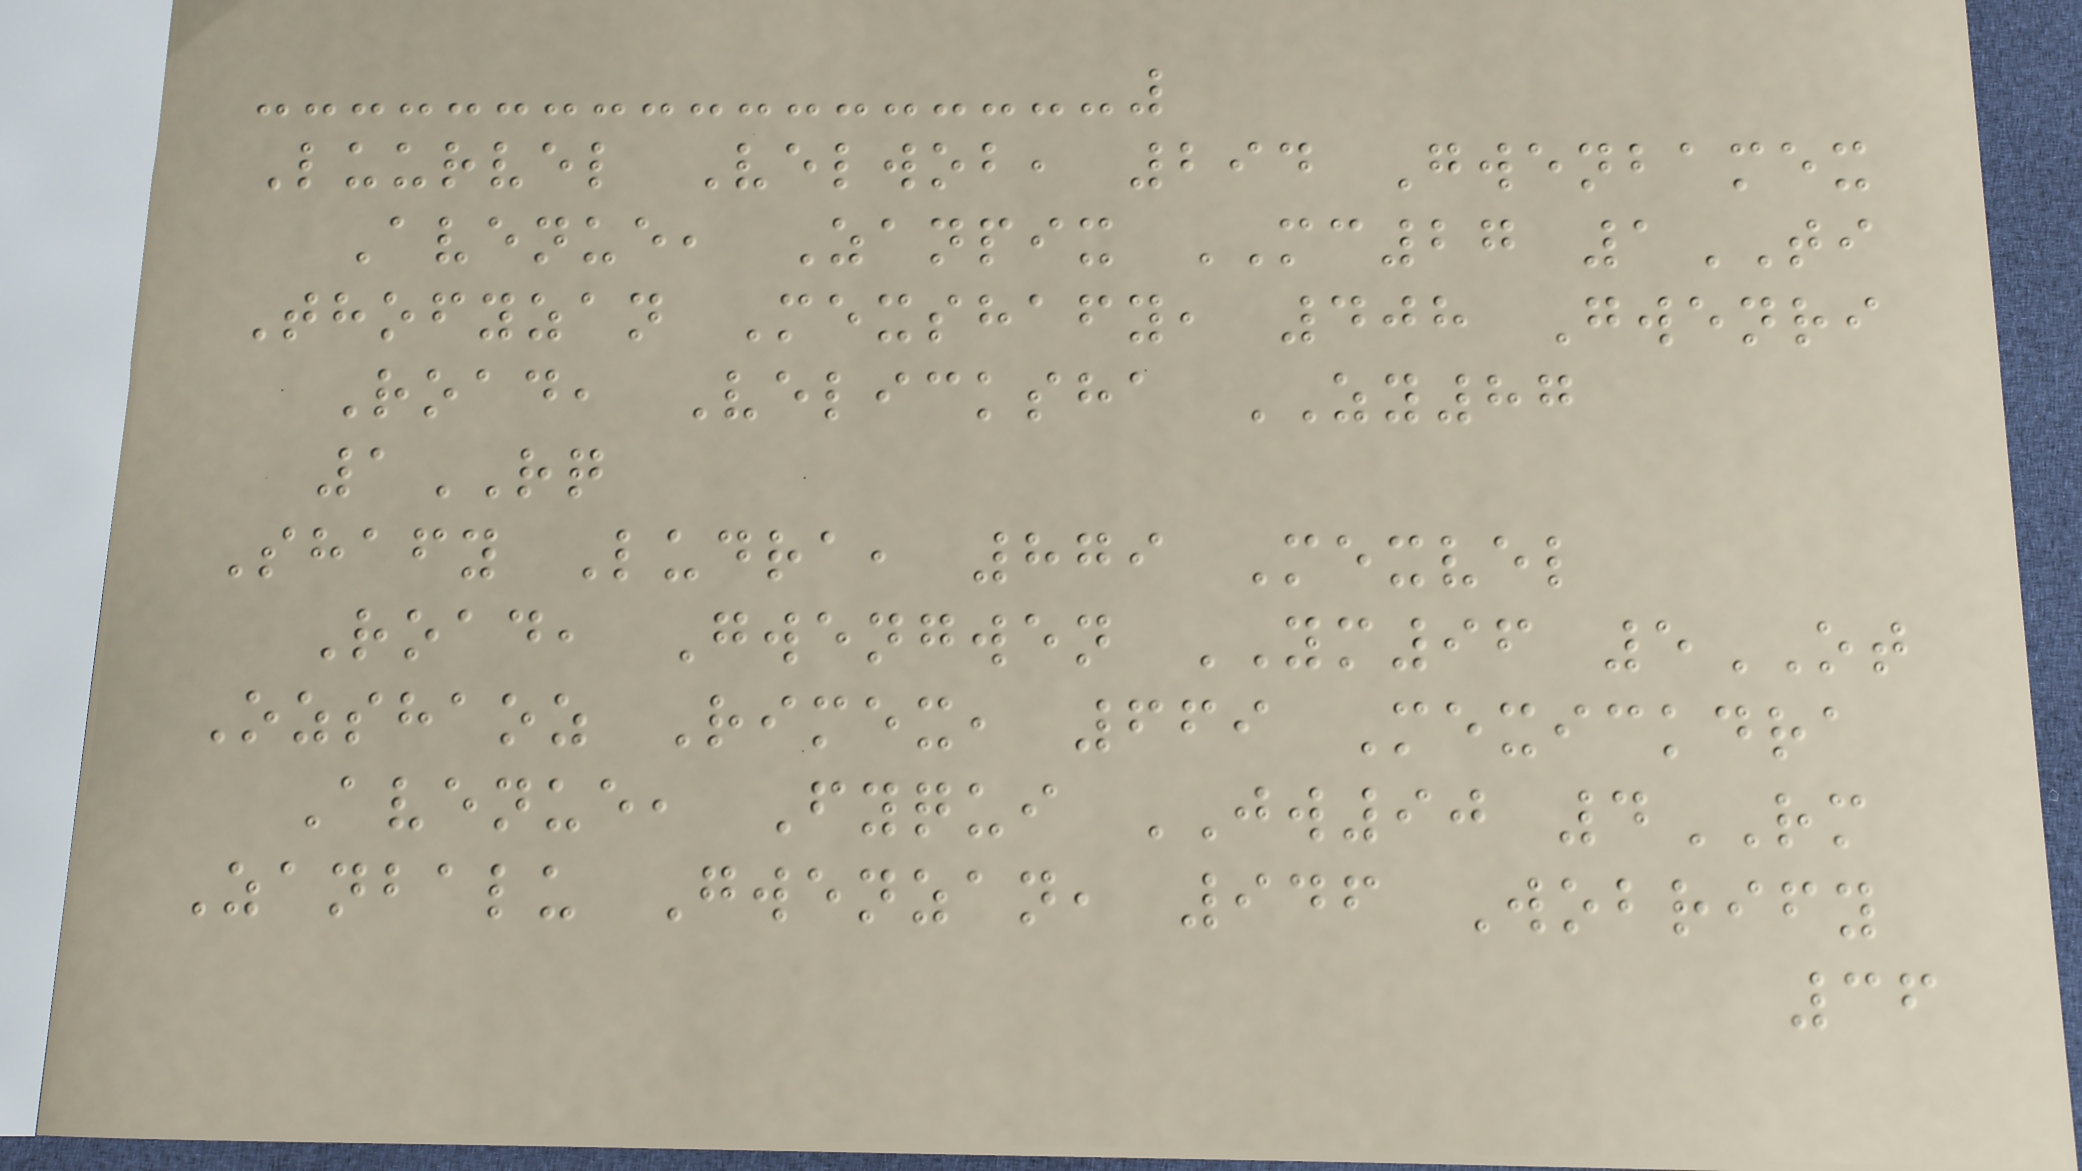Luurvel Velwob, 294 Gwenbamex
Avenue, Zanpix MC27 1TI
Thofyzan Mexshafy, 408 Gwenri
Road, Velicksha ZY87
1RQ
Shafy Ludra, 879 Mexvel
Road, Gwengwen YM96 5OT
Ozshaoz Rimex, 669 Mexickdra
Avenue, Fyqui JW90 4RM
Zanbalu Gwenzan, 946 Wobrify
36
